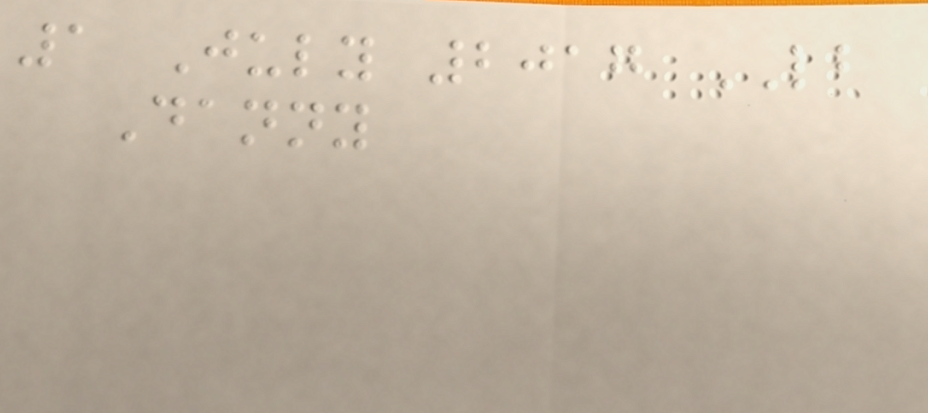1 July 2017 LB
Danny
